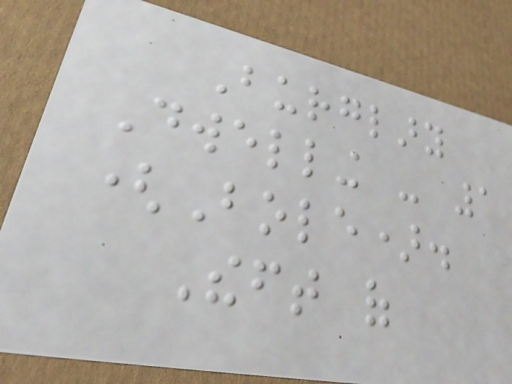Burglary
Dwelling - 1
(Bole).
Theft of
